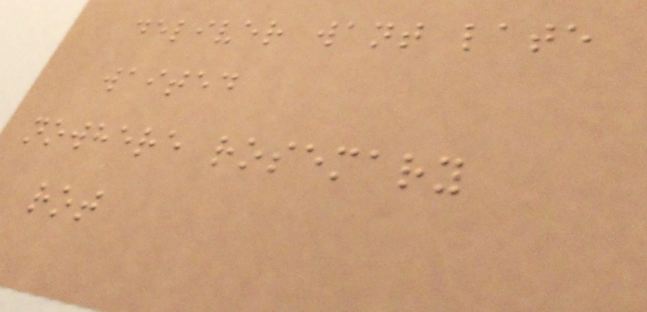deliver want late
waited
nowhere rosemary
rot
